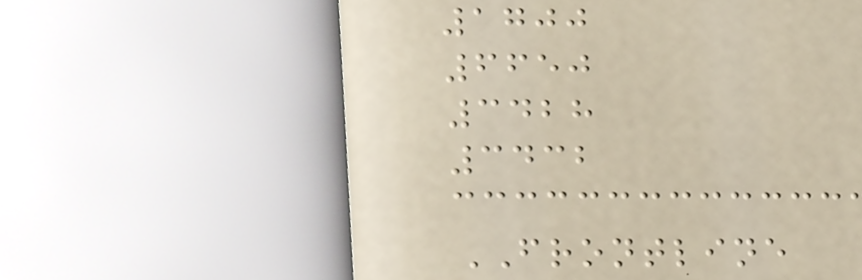1700
6650
3428
3432
FRONTLINE
